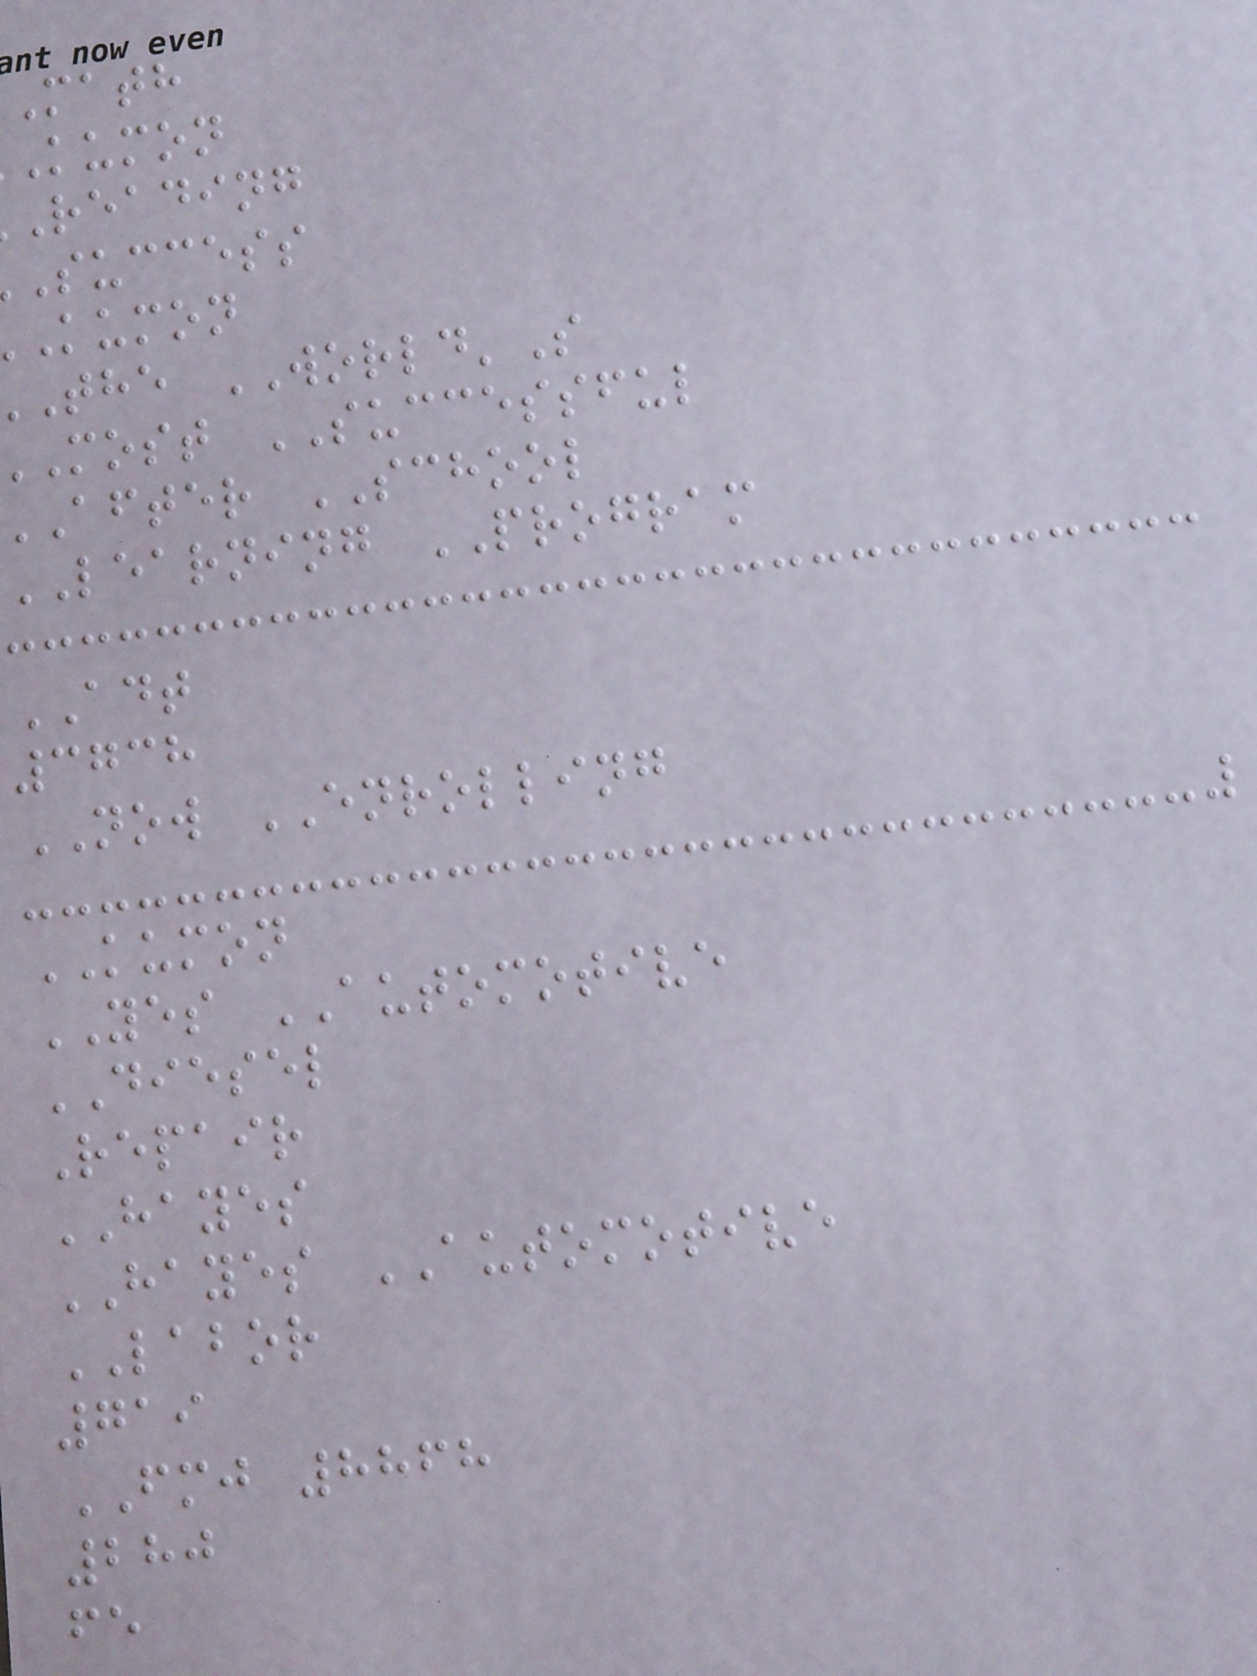math
kumon
reading
success
kumon
the WORLD'S
most SUCCESSFUL
after SCHOOL
LEARNING PROGRAM
ADT
3738
NOW ENROLLING
KUMON
YES AUTOMOTIVE
DIESEL
Repair
HAYES
HAYES AUTOMOTIVE
LABOR
719
FMJ 8868
280
fe
